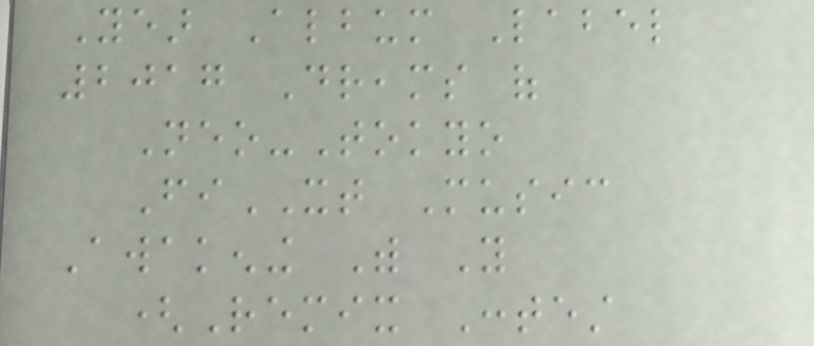Year Album Label
2017 Dreams of
Neo-Tokyo
FiXT Music
Awakening With You
(Remix Contest
